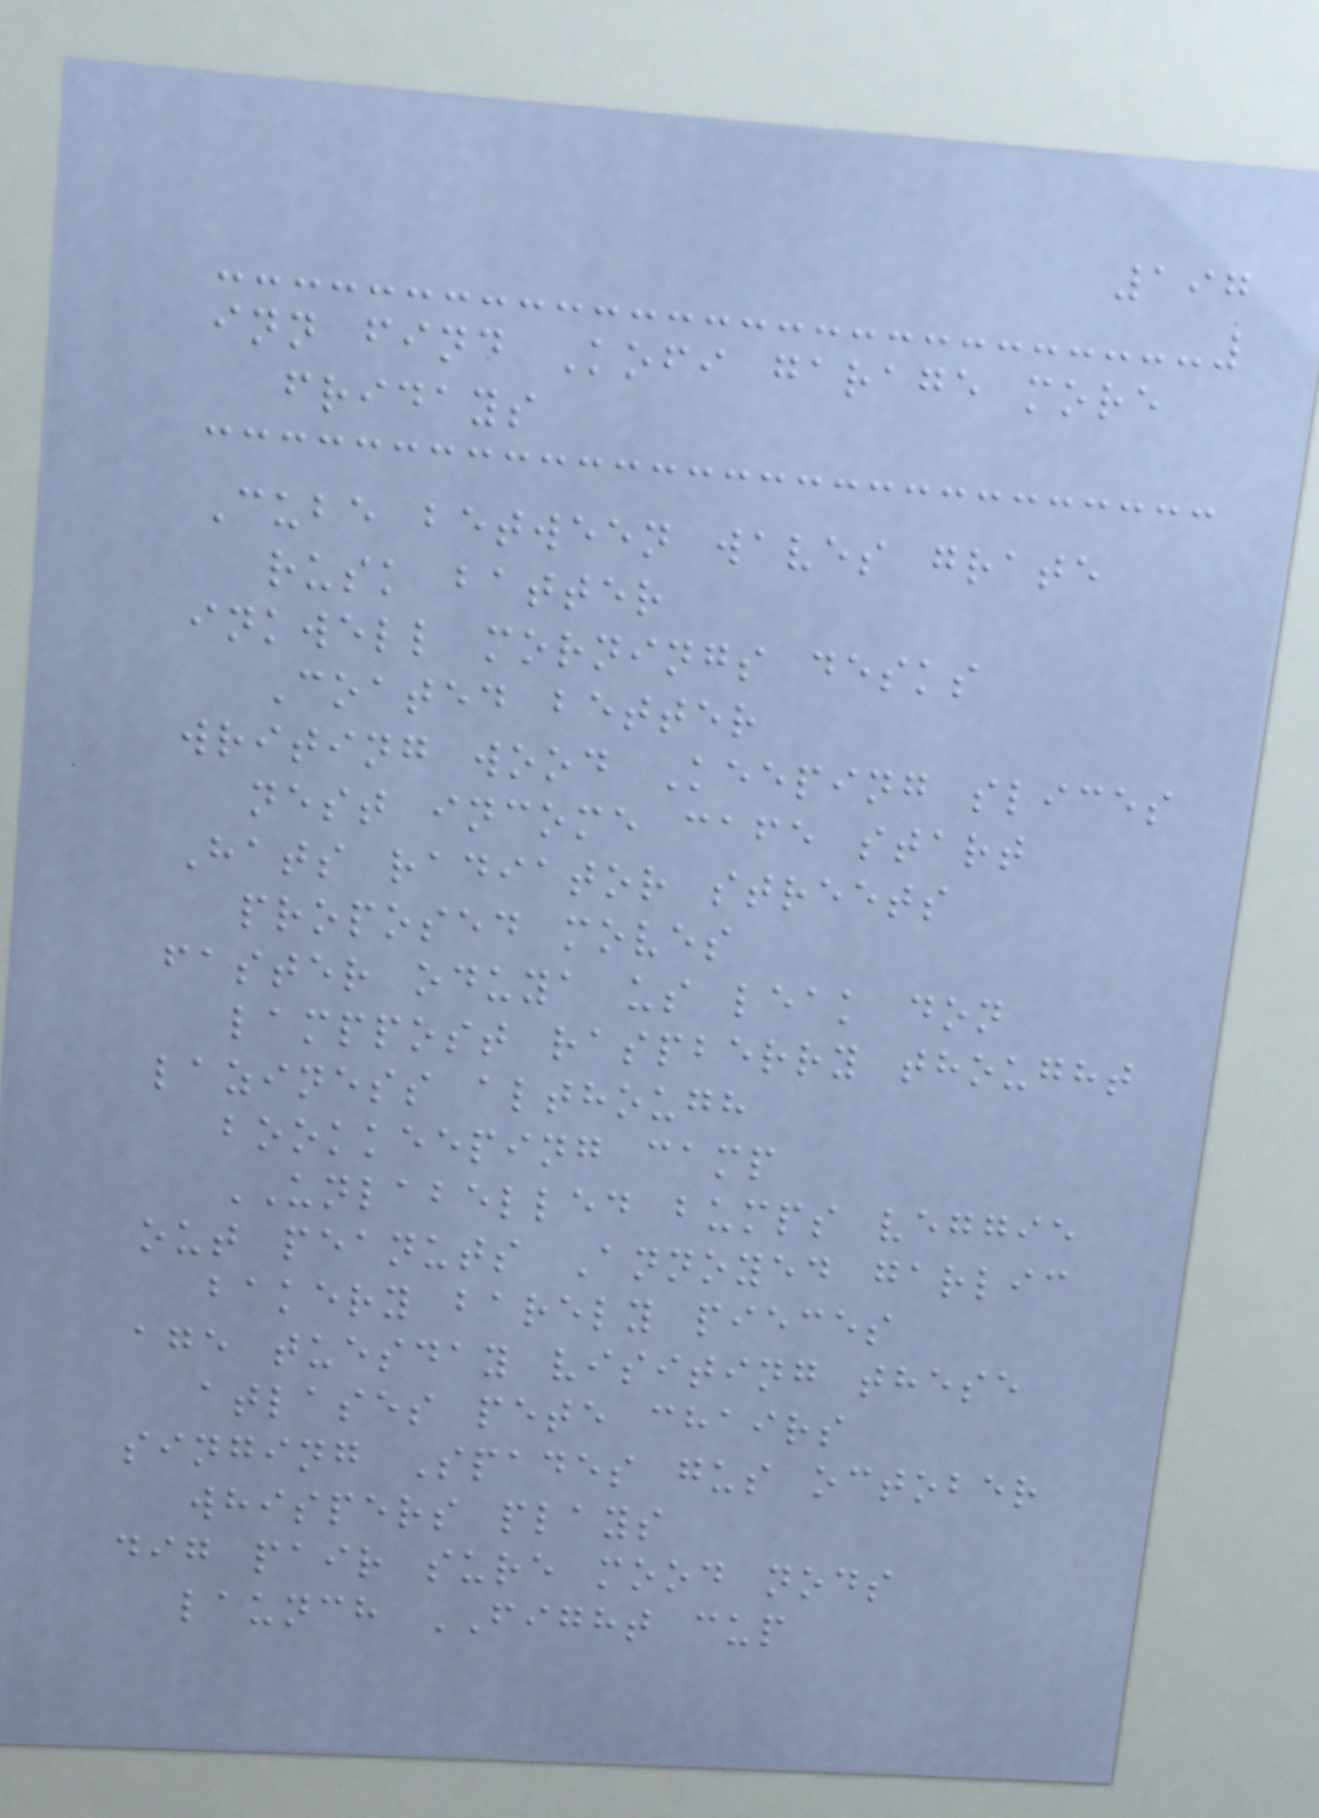197
inn find Kofi garage more
fridays
Cube between waves grate
rusk batter
inkwell mornings desks
Coated better
writing wood Keeping slices
nest income cafe start
Hats radiator streets
proposed moves
faster oduya us leak don
lamppost raspberry thought
laziness although
bookkeeping camp
UNLABELLED bumps veggie
out peanuts Annoyed garlic
bakery barely pieces
age tuesday visiting these
atlases pete chairs
singing Spades gus october
whispers plays
dig pair sure mood nods
launch FIGHT cup
